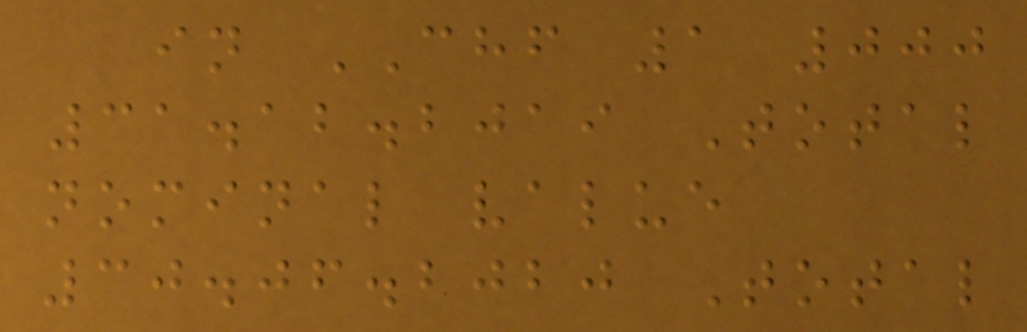in CHF 1 000
31.12.2019 Total
nominal value
30.06.2020 Total
